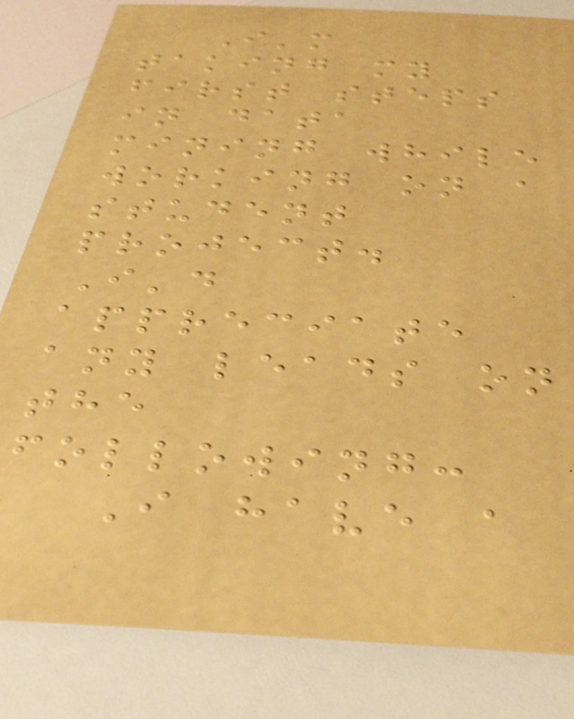I'm
taking my
first steps
in data
mining while
working on a
student
project.
I'd
appreciate
any leads on
the
following:
I have a
